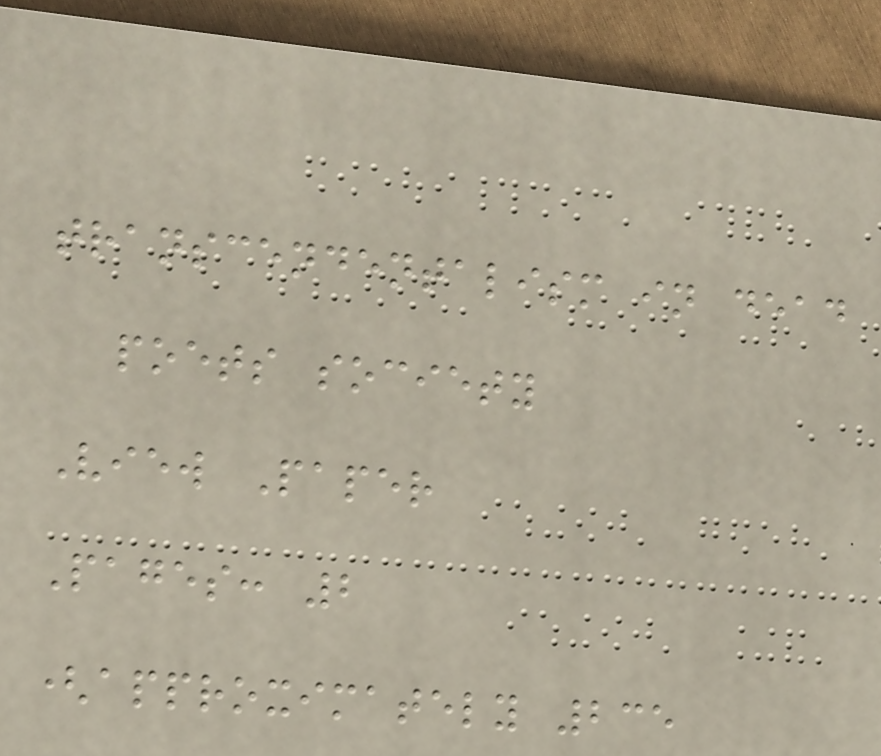transcendentalism in dead
poets society
View Paper
Pages: 2
(approximately 235
